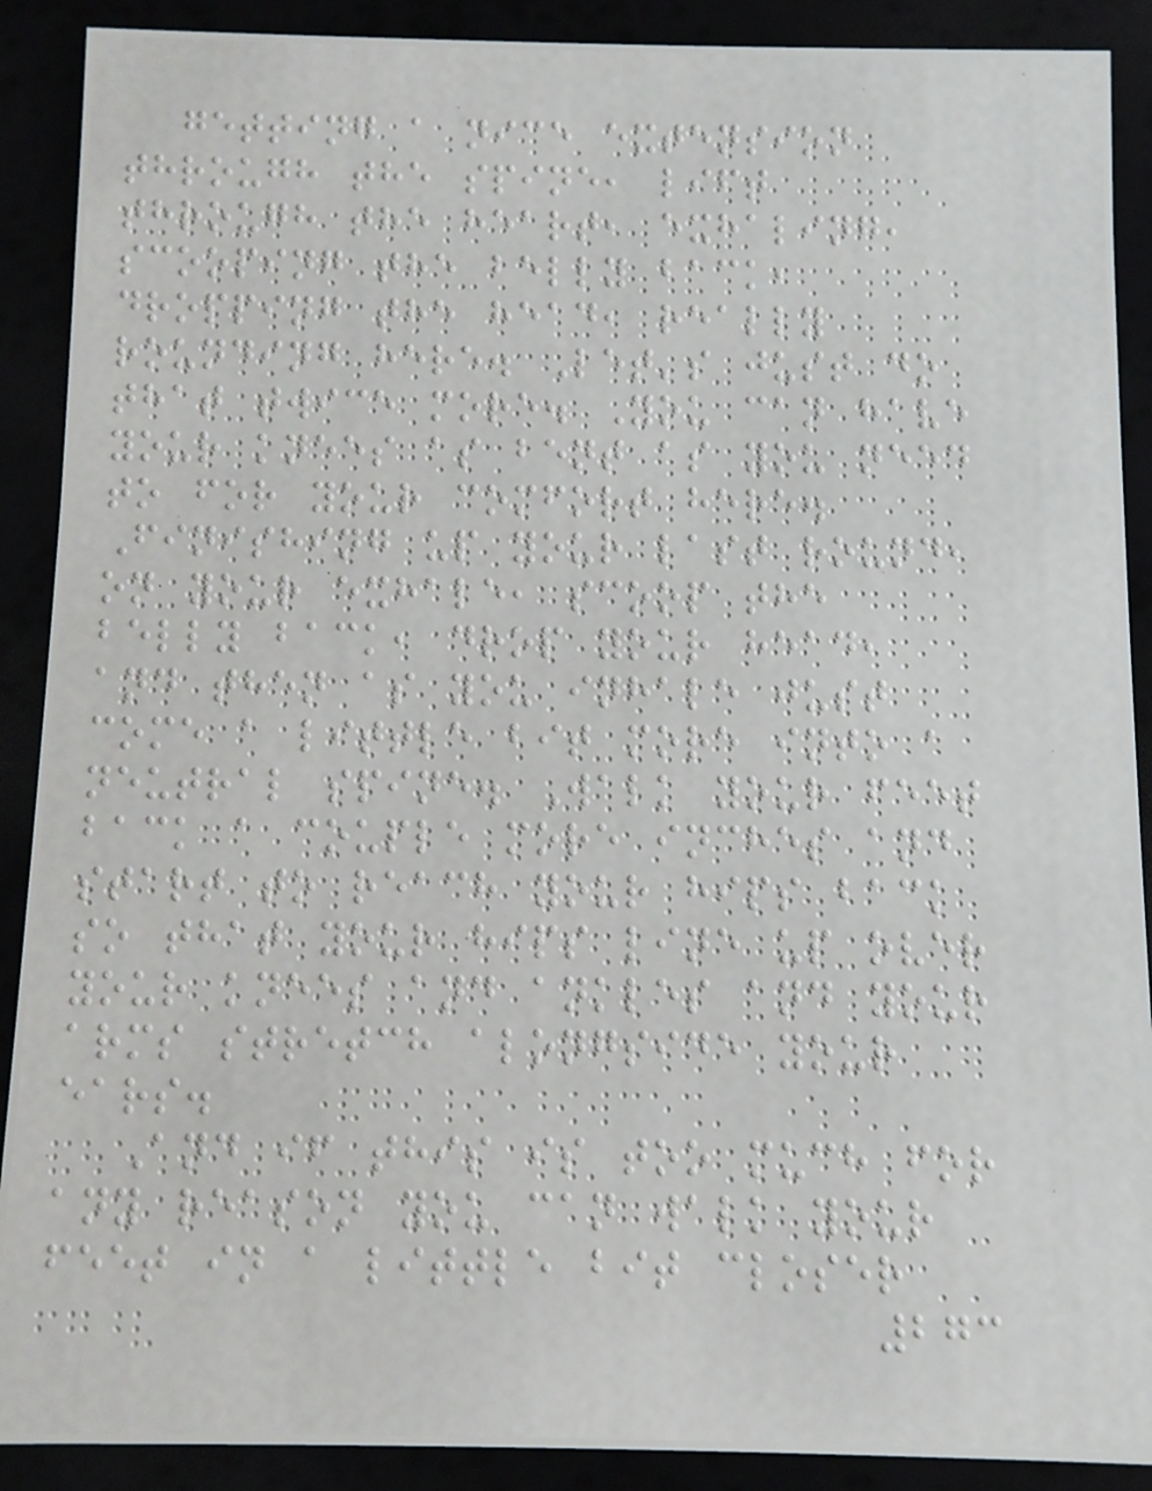getting a nice extension
through the spine, lift
through the heart, exhaling,
scooping the belly back,
dropping the head, really
rounding here. Let's just do
that twice more. You can have
your knees as bent as you need
to for your comfort here.
Finishing up your last round,
on your exhale, scoop the
belly back, drop your head,
and then as you inhale just
come a little bit more into a
neutral spine. Walk your feet
back a couple more inches and
start to reach your hips back
so that your hips line up over
your knees and ankles and your
arms stretch alongside your
ears.
And if this is too much for
any reason you can walk your
feet in a little bit closer
273
